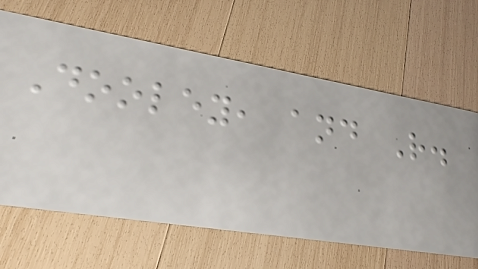Dooley, and R.
